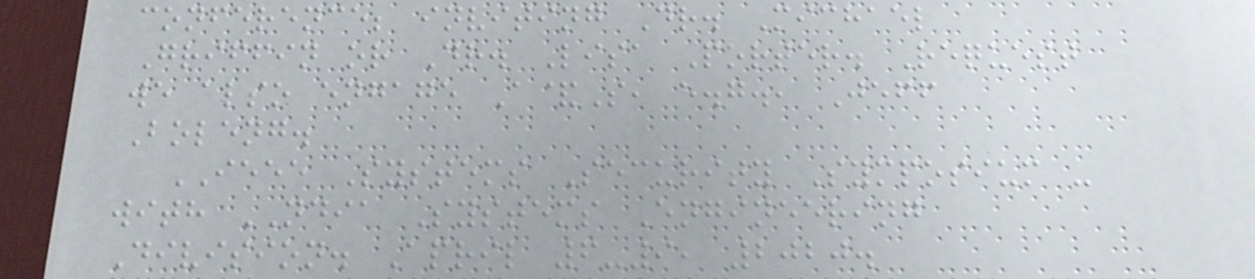conference; inviting Dr. Michael
Griffin or Dr. Lisa Porter. Request
we also engage A&S, e.g., Jeff
Boleng.
IEEE Systems Security Symposium -
with NDIA Systems Engineering
Division. April 6-9, 2020.
